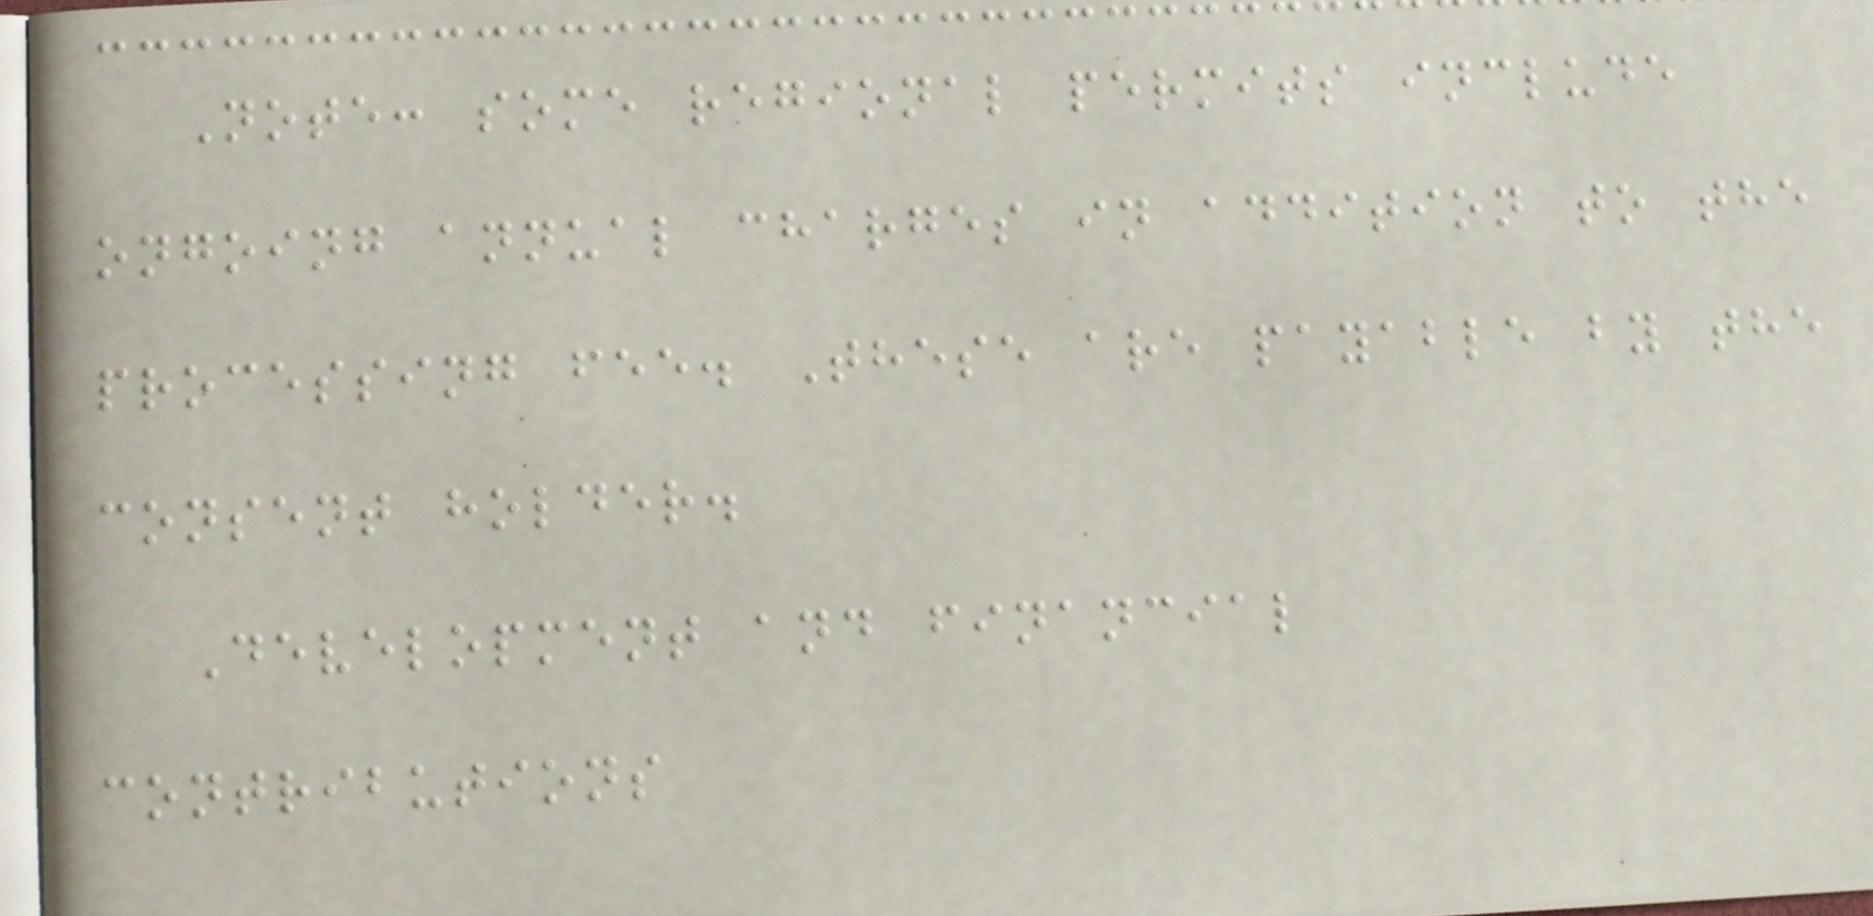Note: some regional permits include
ongoing annual charges in addition to the
processing fee. These are payable by the
consent holder.
Development and financial
contributions
